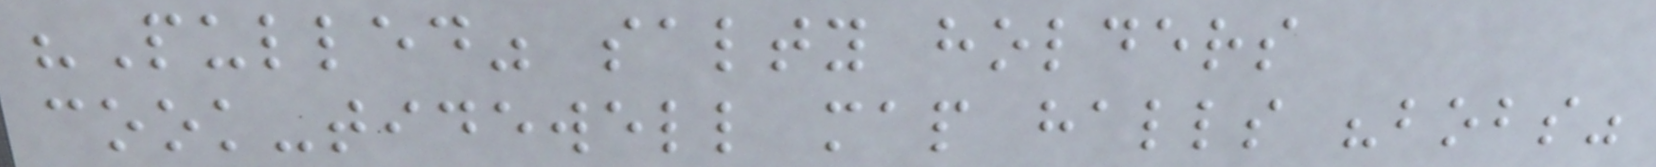"Pulled" salty holders
cook-tidewell map halls "bobs"
